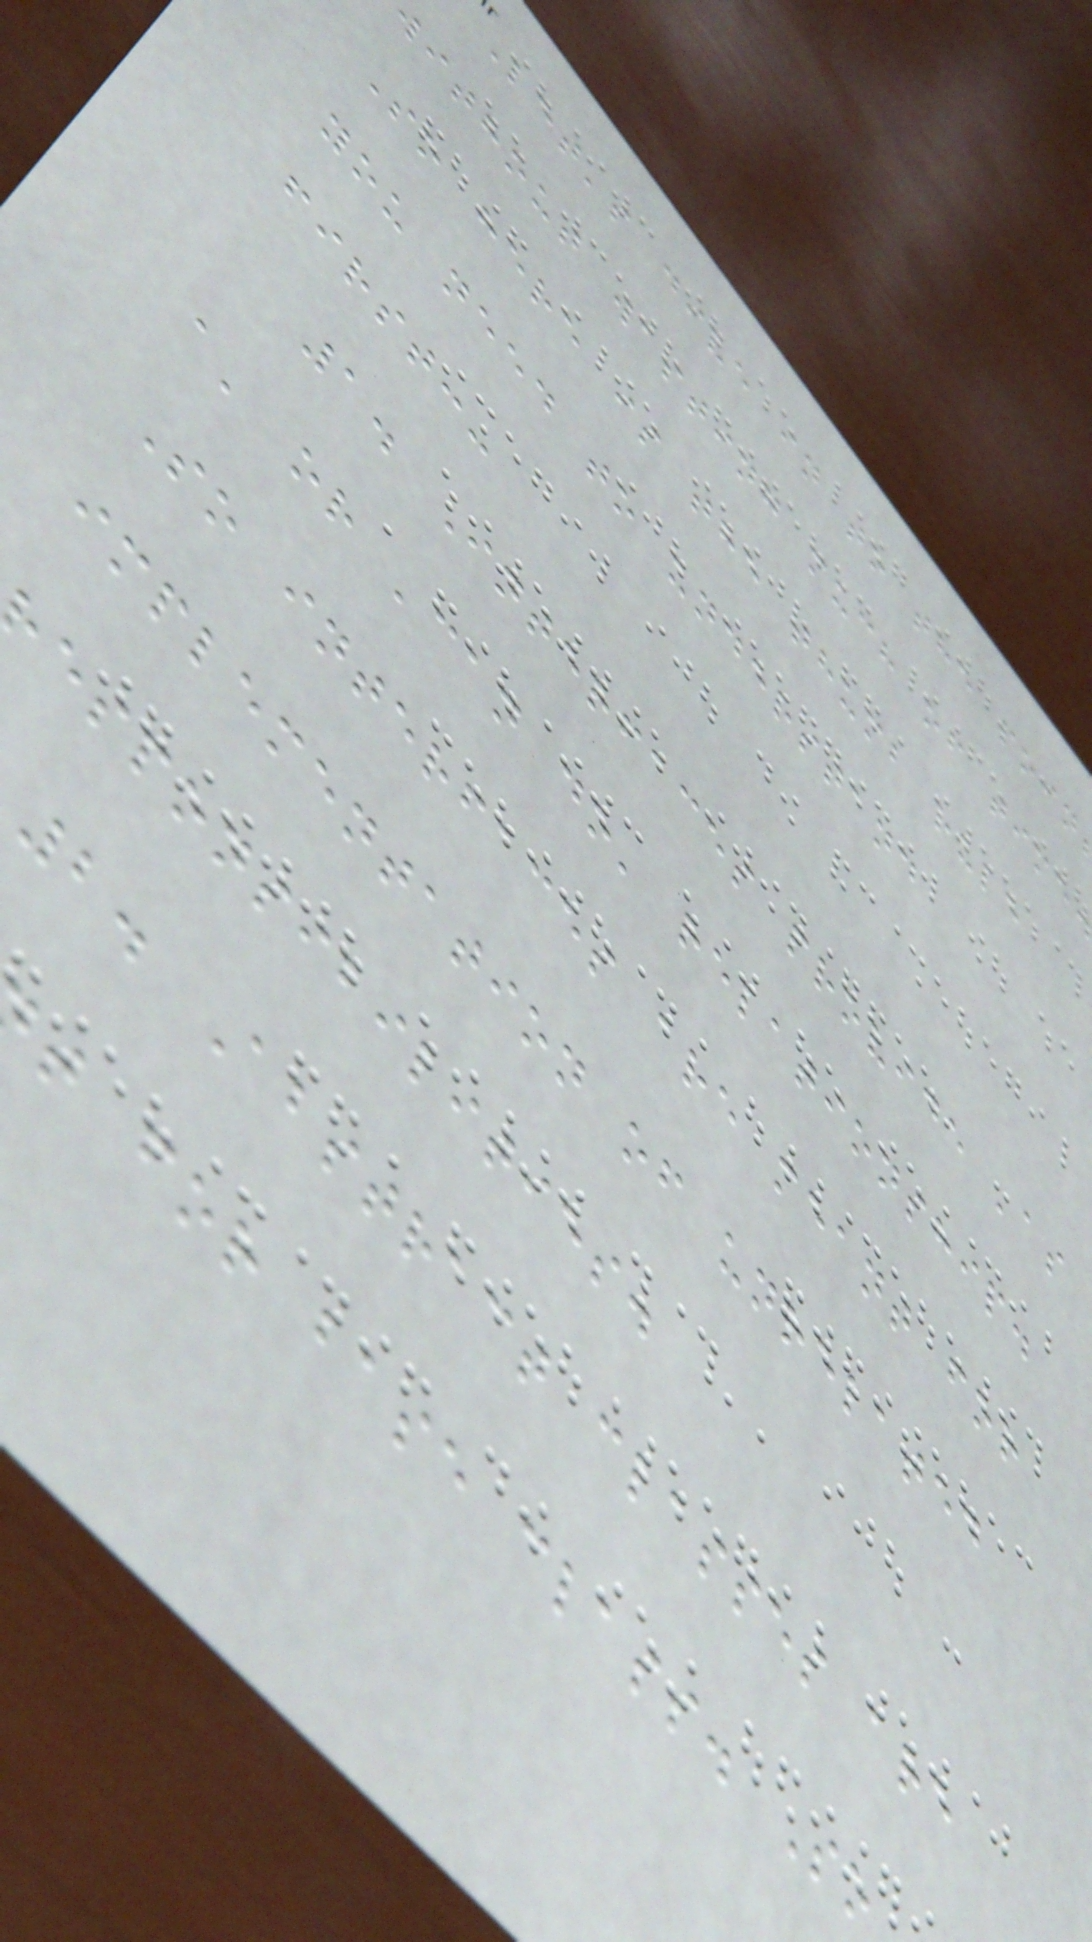Let's dive in to the poin
without wasting much of time
So here is the thumb rule
you need to understand
first:-
1. Interfaces provide 'as
a' or 'can do' relationship.
So interfaces are meant for
implementation of unrelated
esponsibilities.
2. Abstract classes are
t for base class. So
